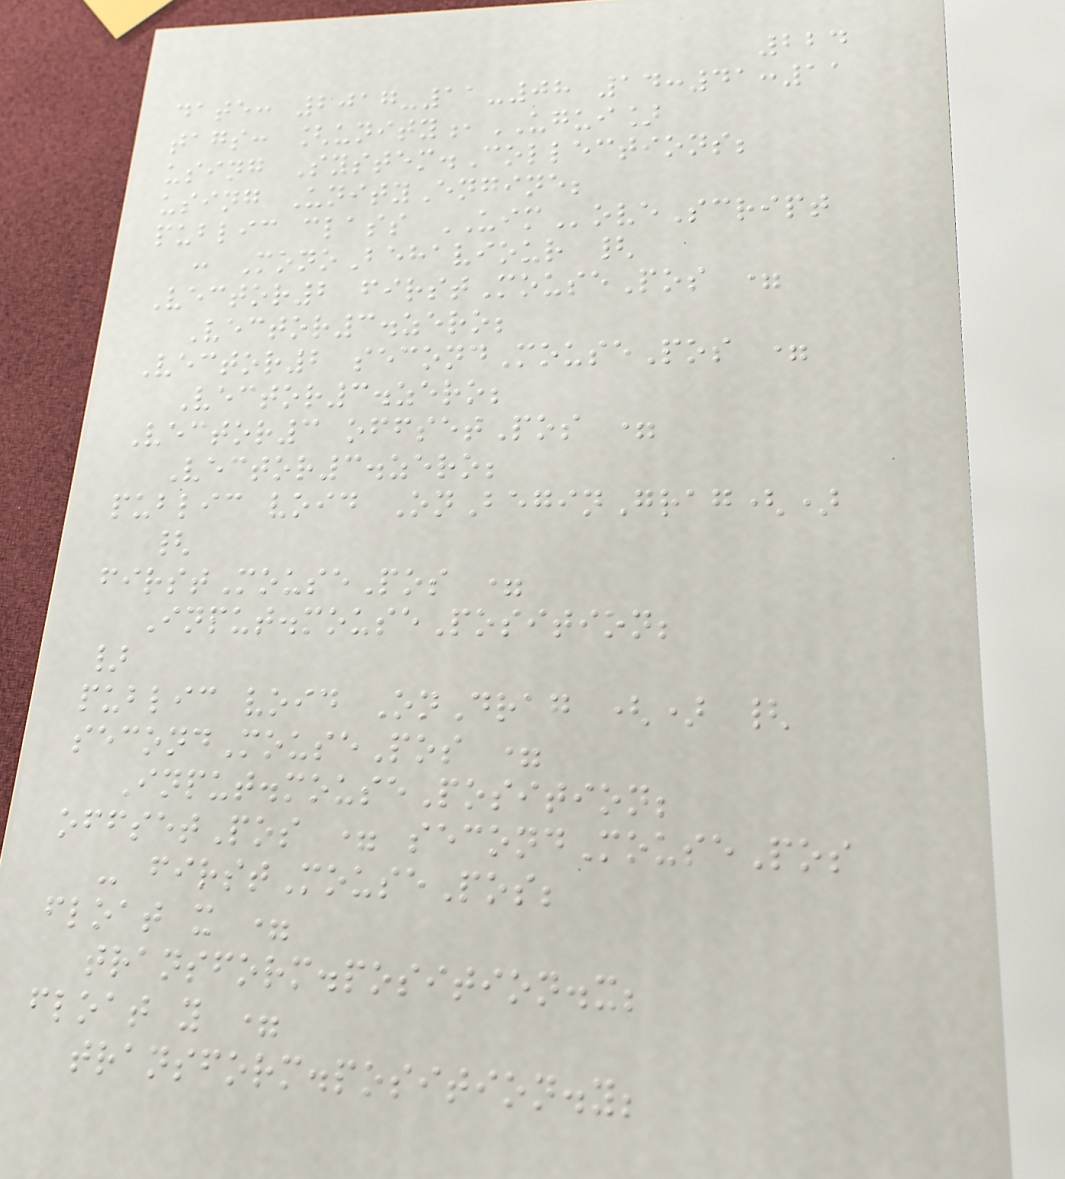224
date: 2017-11-08 14:41:11
tags: [unity,UGUI]
using System.Collections;
using UnityEngine;
public class UIMoveScript
: MonoBehaviour {
Vector2 firstMousePos =
Vector3.zero;
Vector2 secondMousePos =
Vector3.zero;
Vector3 offsetPos =
Vector3.zero;
public void OnBeginGrag()
{
firstMousePos =
Input.mousePosition;
}
public void OnDrag () {
secondMousePos =
Input.mousePosition;
offsetPos = secondMousePos
- firstMousePos;
float x =
transform.position.x;
float y =
transform.position.y;
